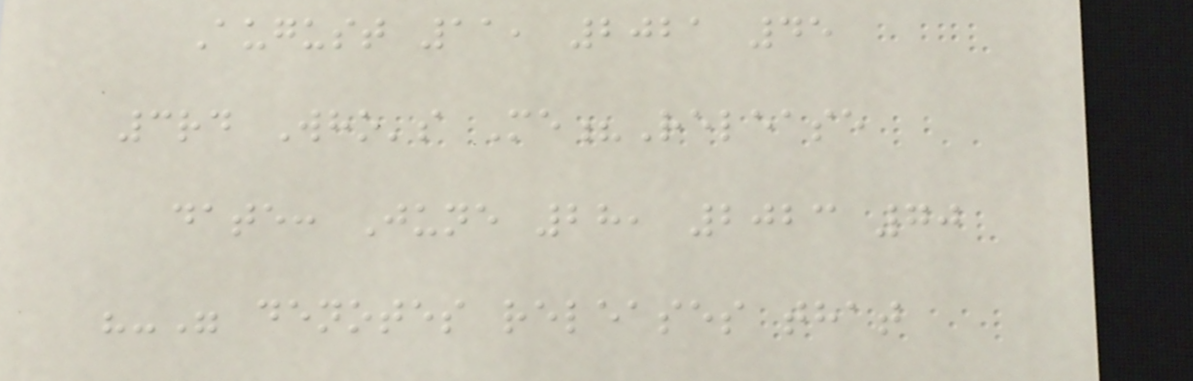August 11, 2021 45
3rd Who's Me?Release
date: June 28, 2023 70
"-" denotes releases that
